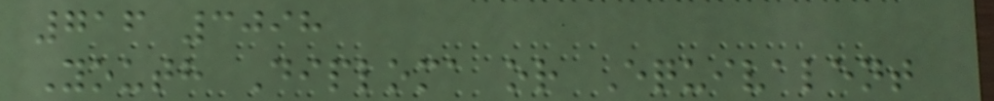716 3098
Youth Diploma or Equivalent
